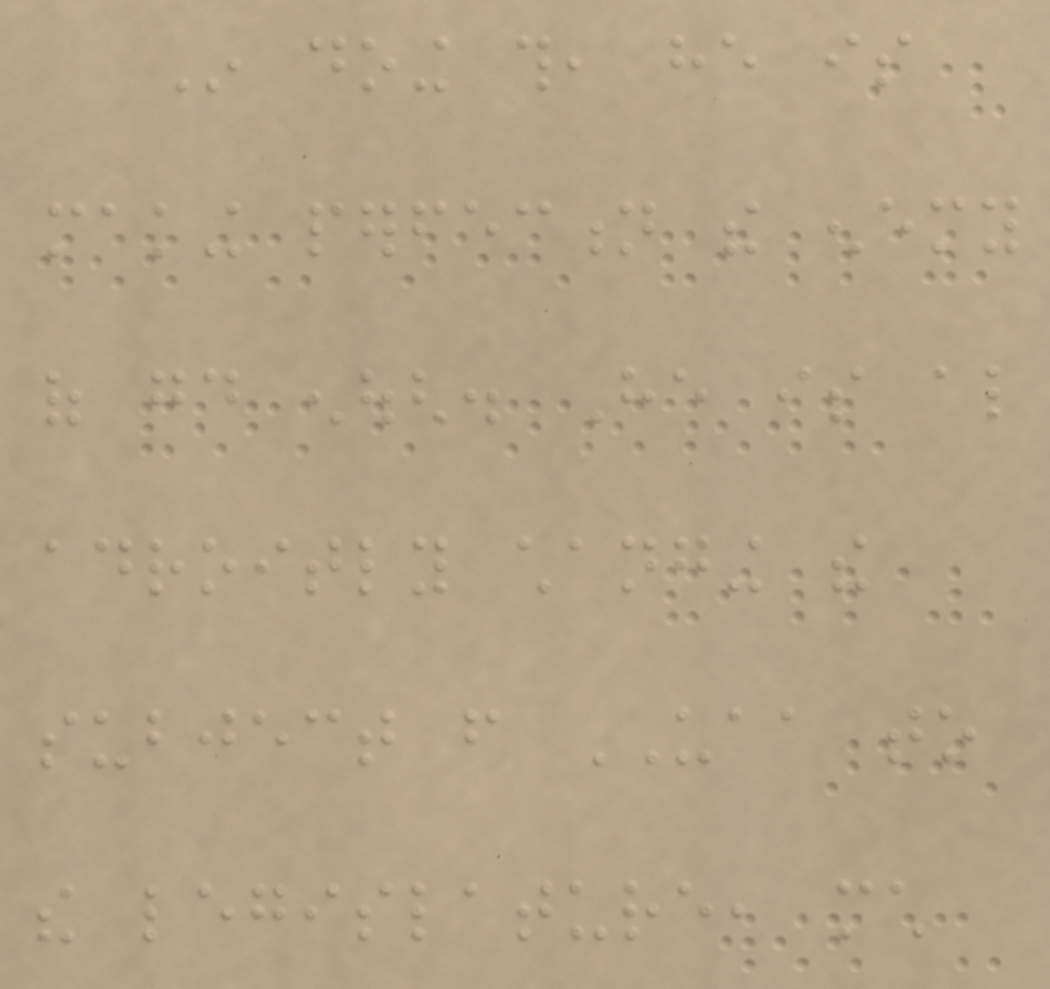In doing this, he is
making perfection the enemy
of good enough. He is also
adroitly changing the
subject from UAA to
the legislature, much
